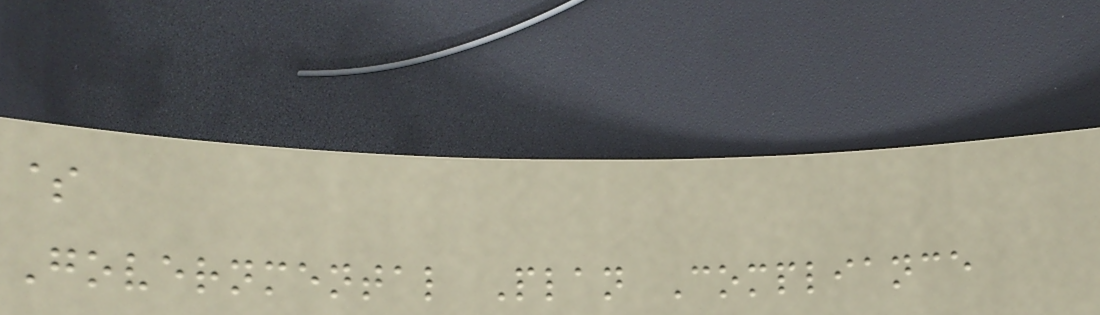$
Governmental Plan Compliance
